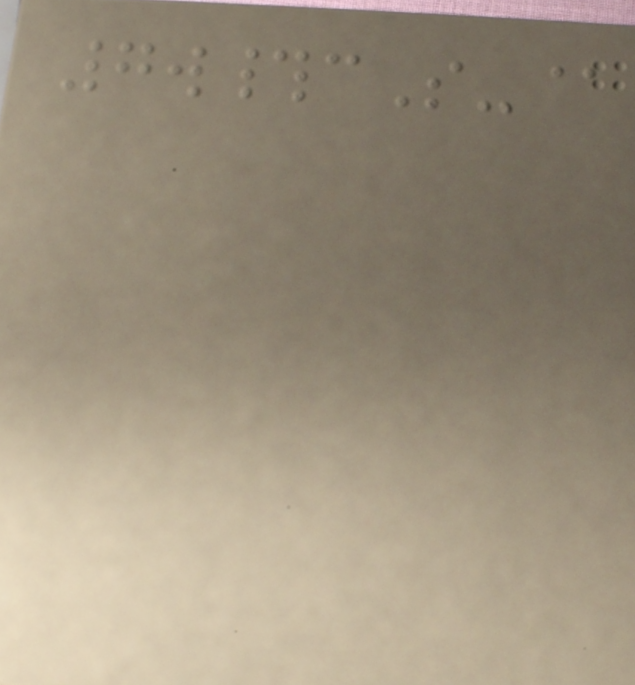7w#cS-@
